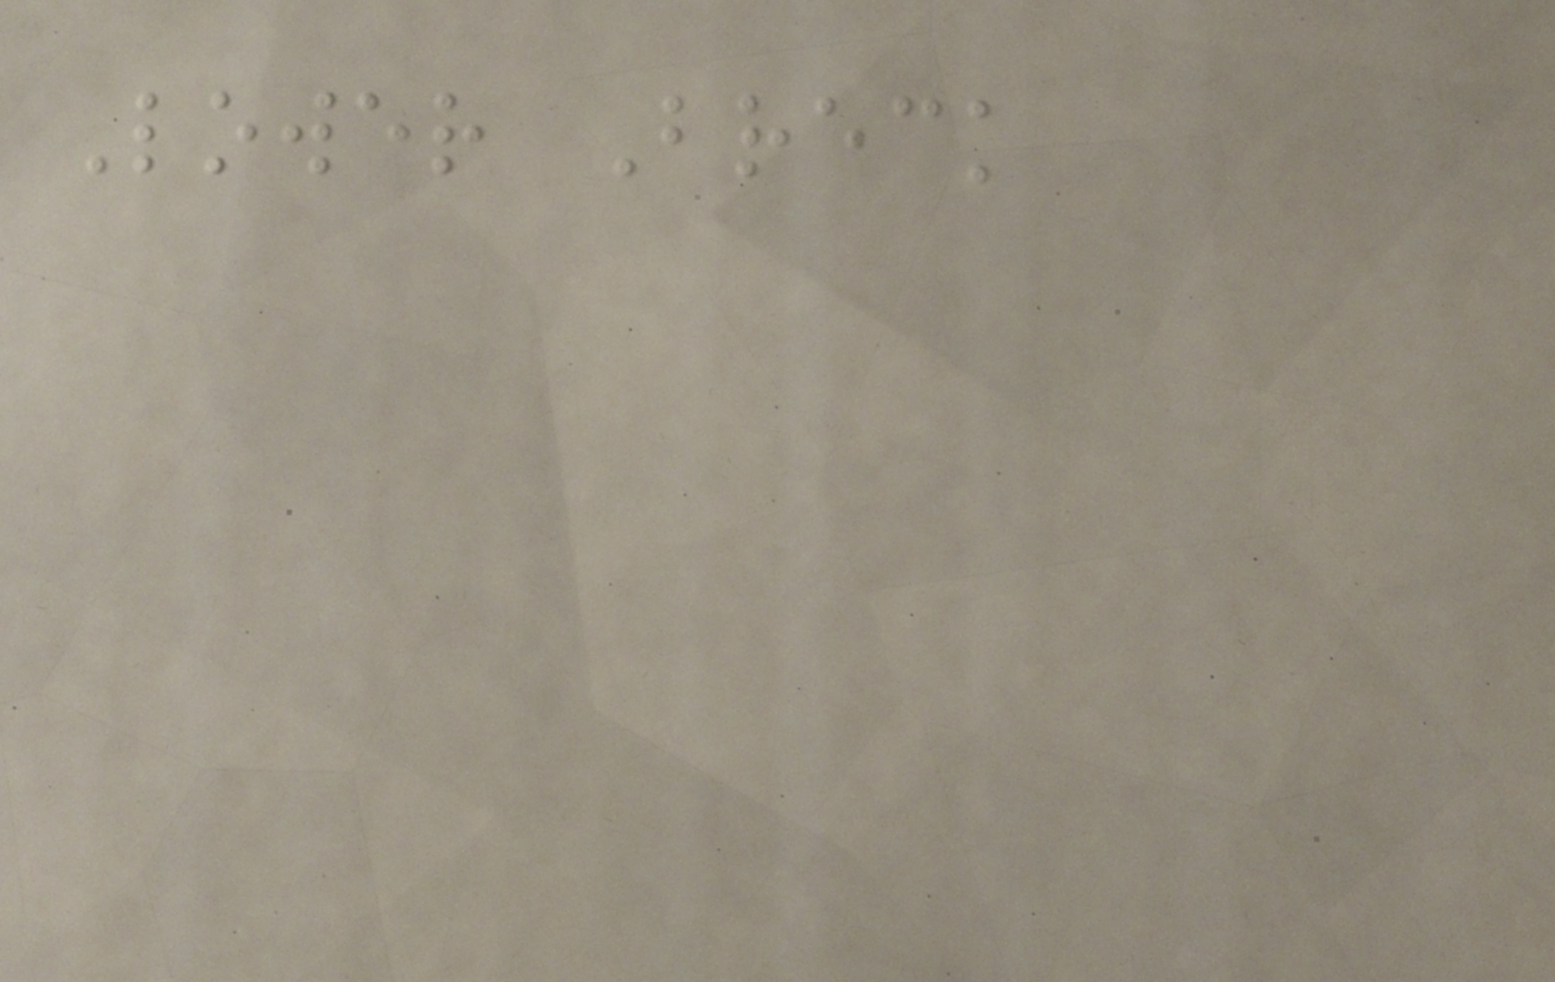Lower Breck
